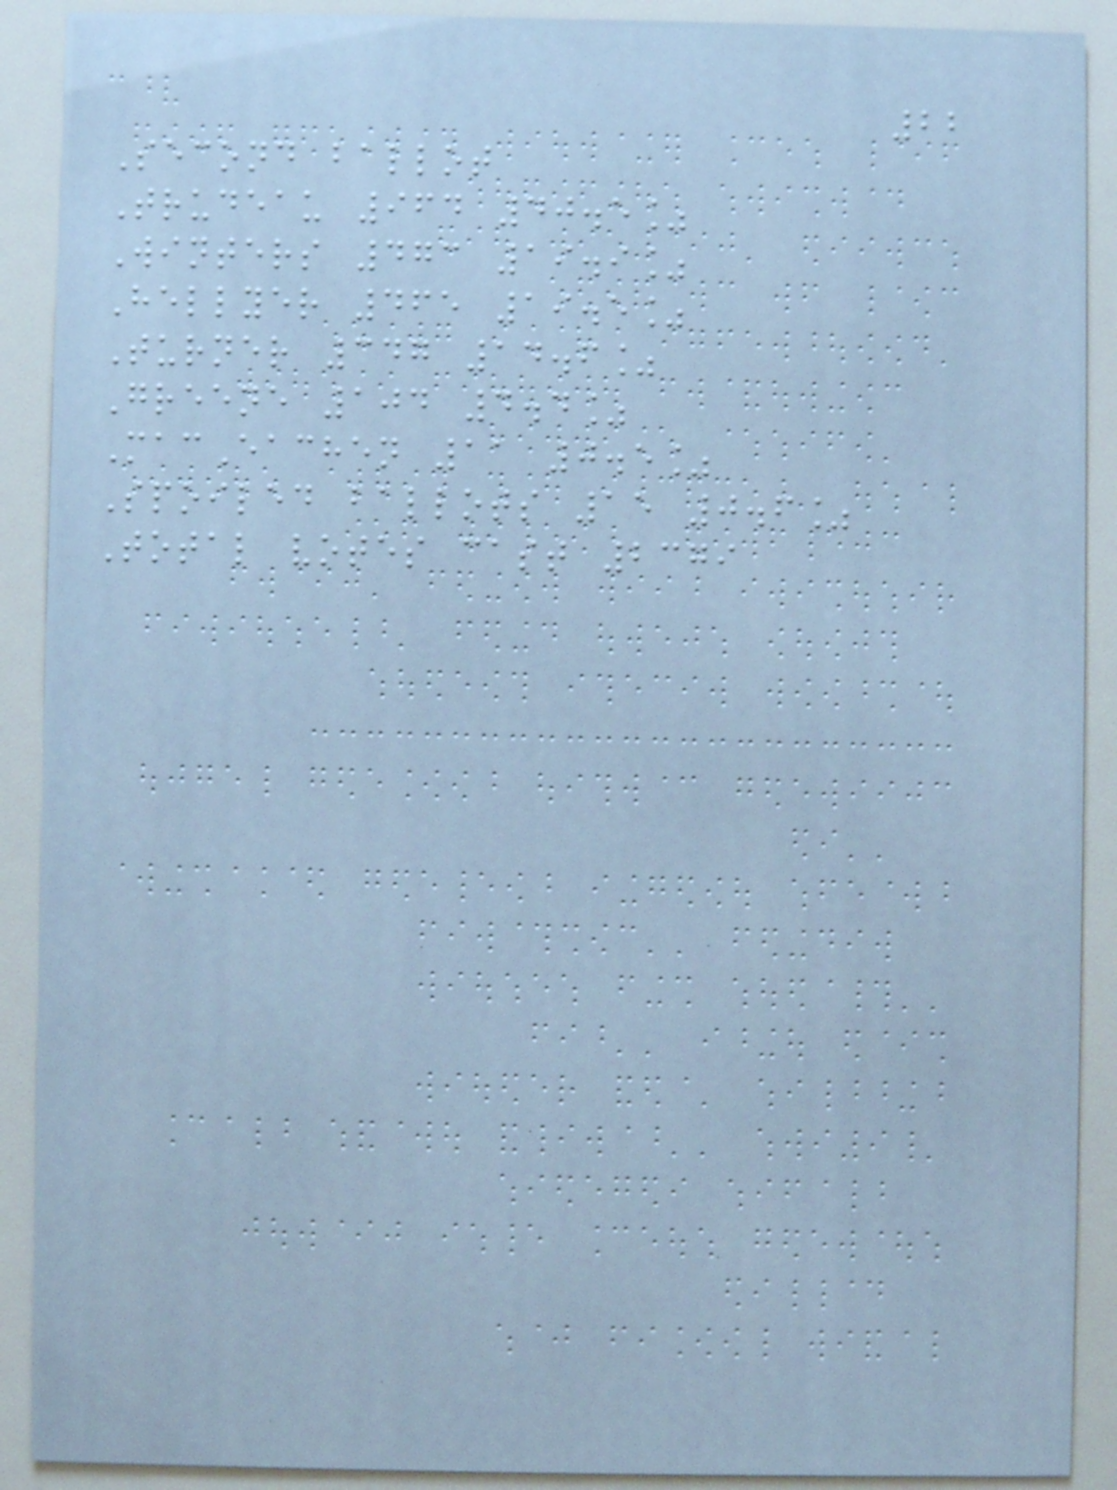22
Second ballot
Trudeau 964 40.5%
Winters 473 19.9%
Hellyer 465 19.5%
Turner 347 14.6%
Greene 104 4.4%
MacEachen 11 0.5%
Spoiled ballots 15 0.6%
Total votes cast 2379
